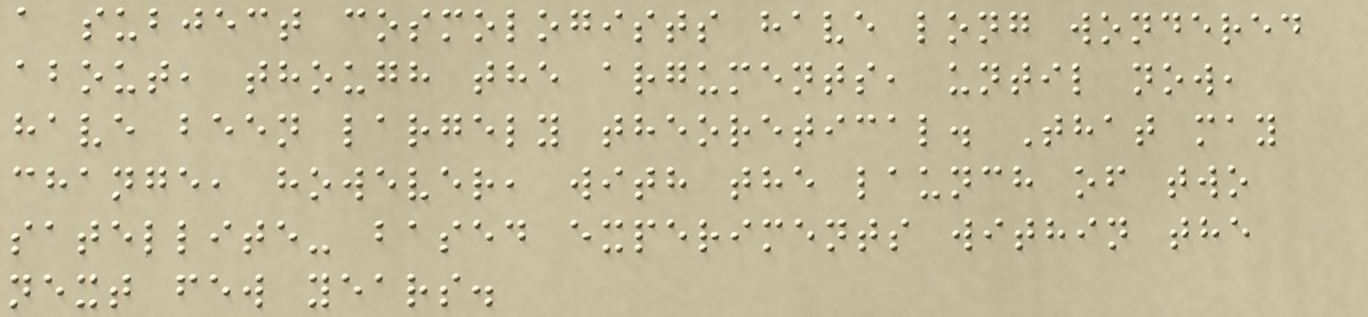a subject cosmologists have long wondered
about, though the arguments, until now,
have been largely theoretical. That may
change, however, with the launch of two
satellite- based experiments within the
next few years.
